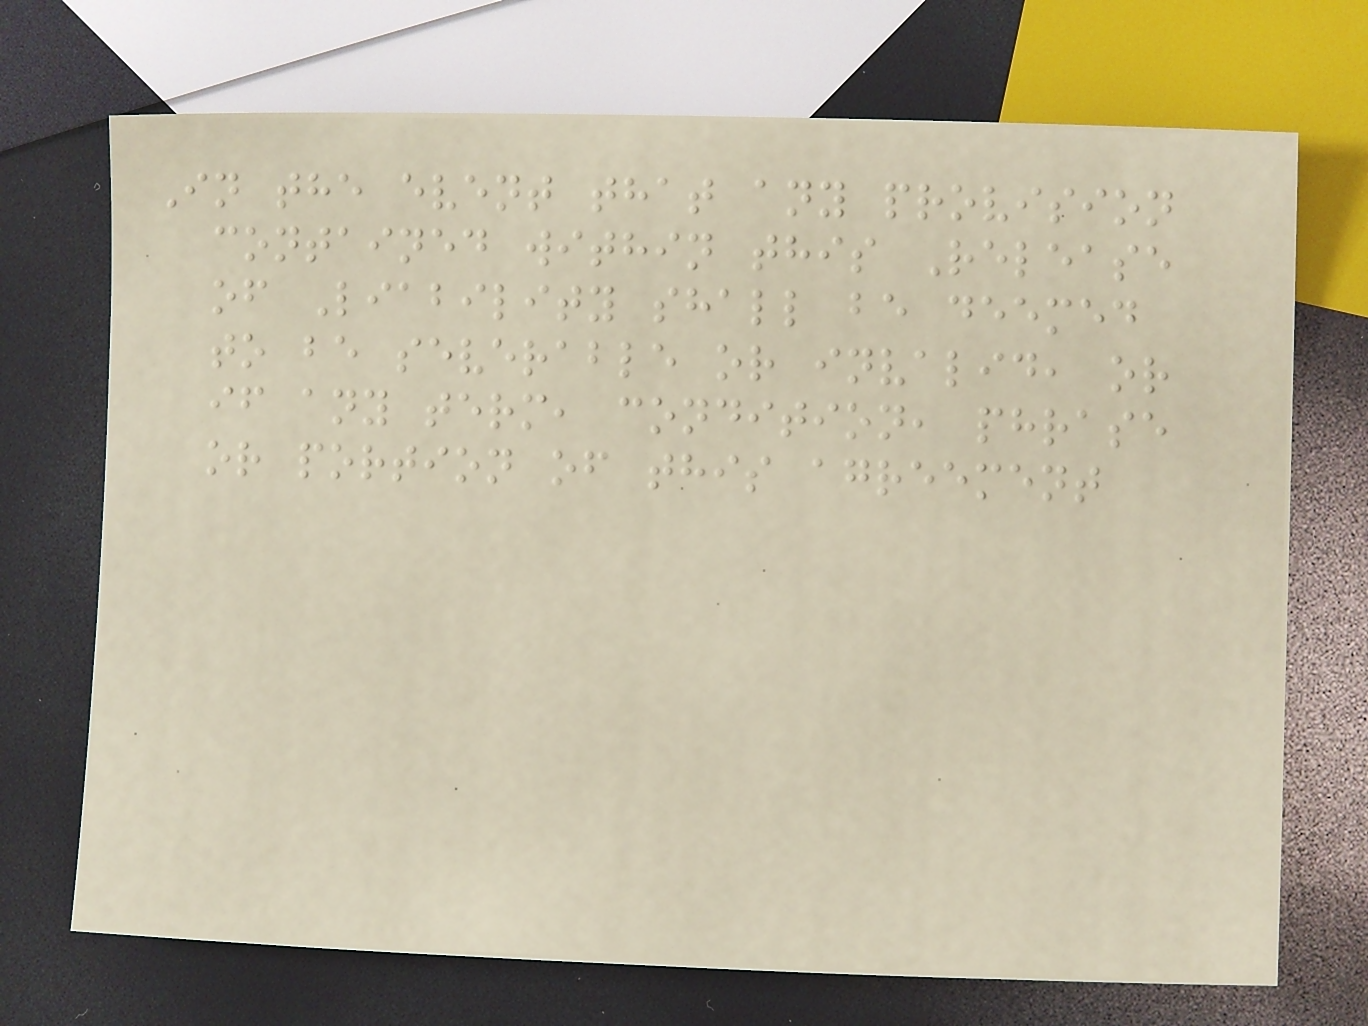In the event that any provision
contained within this Release
of Liability shall be deemed
to be severable or invalid, or
if any term, condition, phrase
or portion of this agreement
